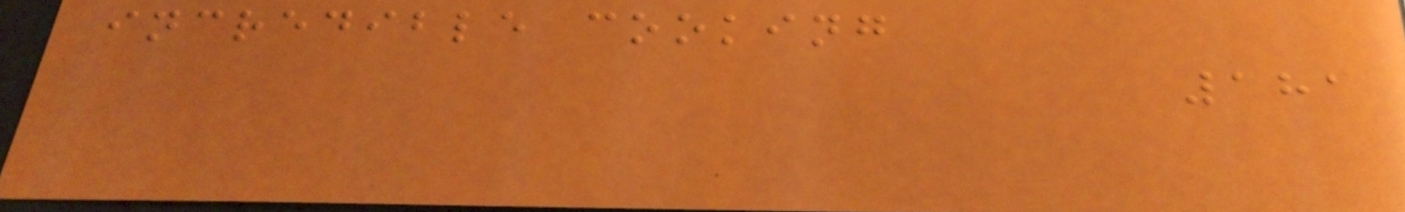incredible cooking
181
